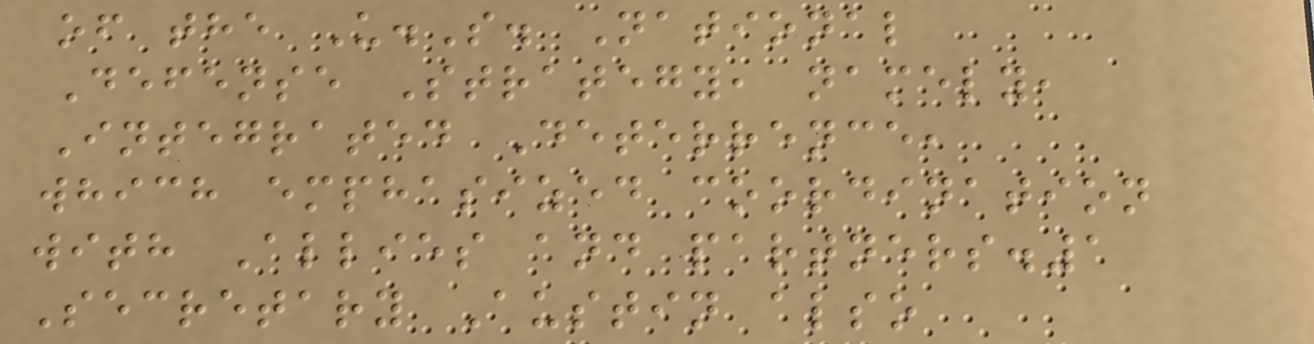of the U.S. National
Defense Strategy, namely,
Integrated Deterrence,
which emphasized coordination
with Allies and partners.1
Secretary Austin also
